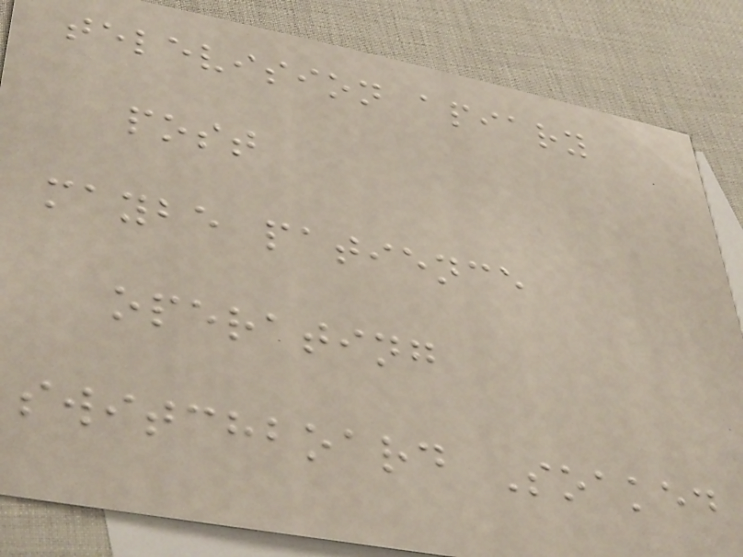television apiary
post
maybe patience
operating
switchboard Soaked
